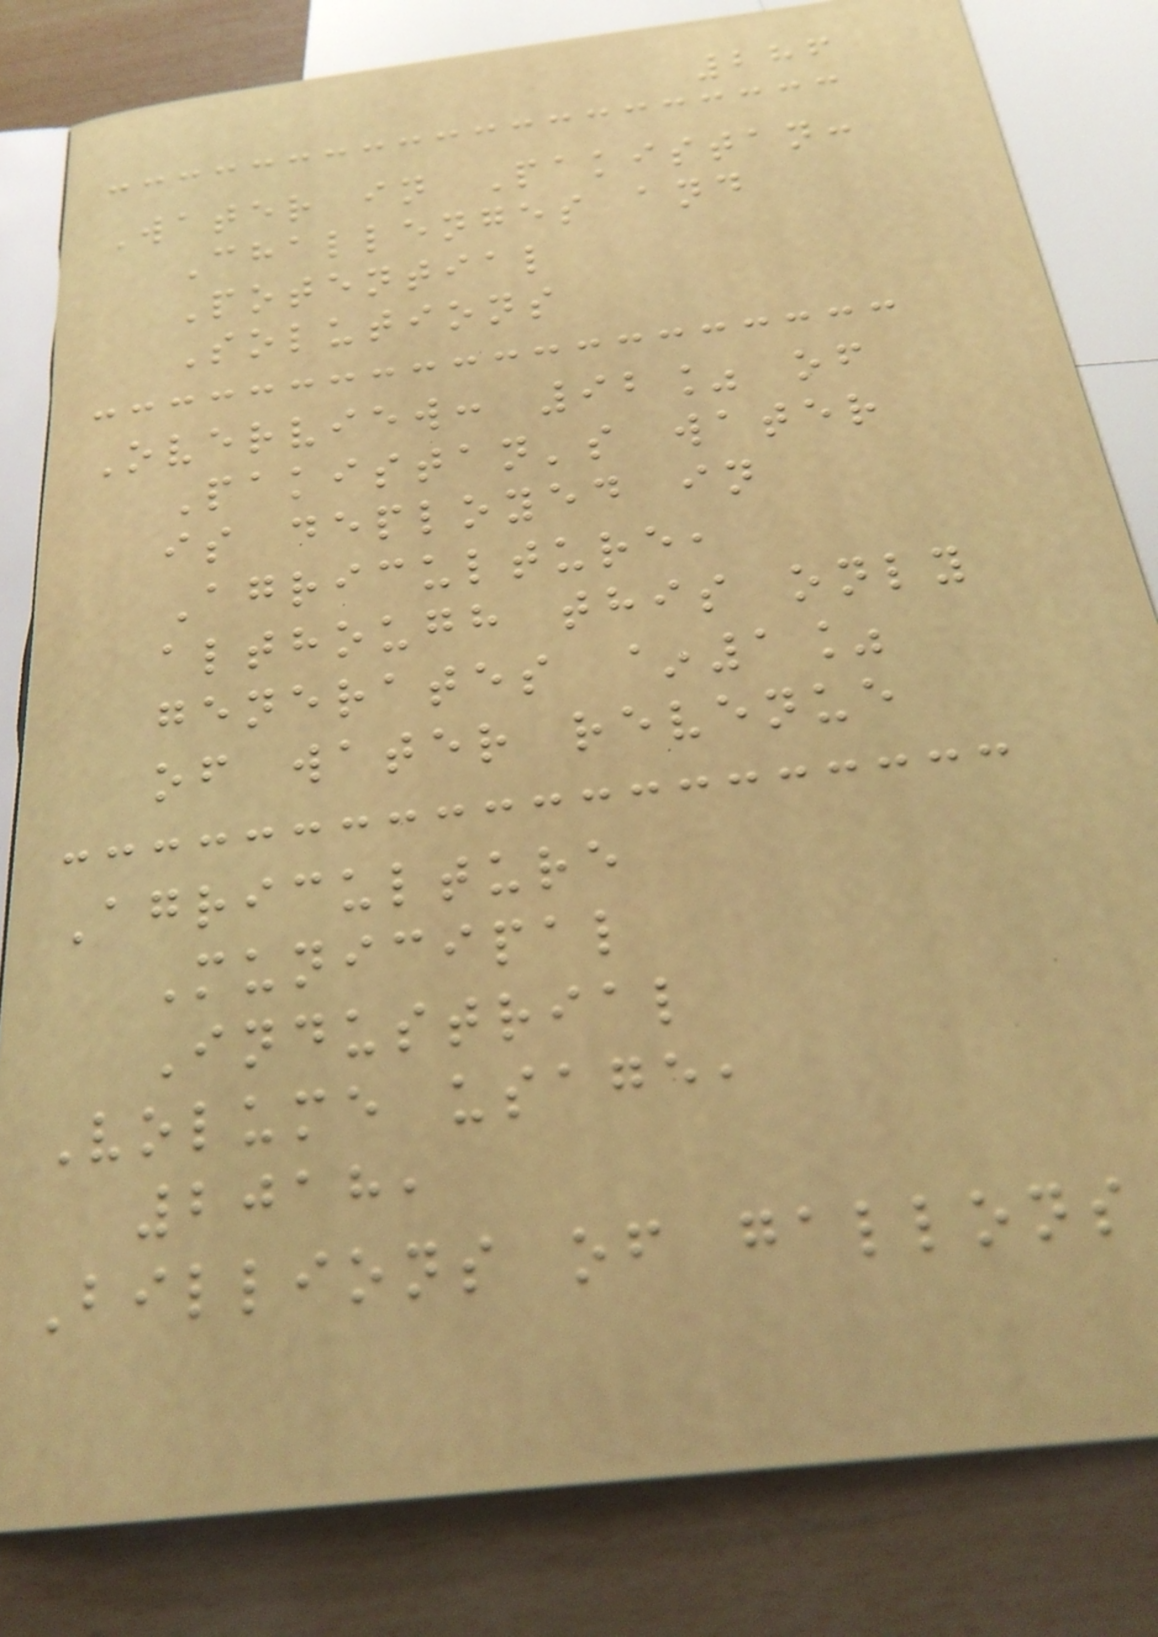286
Water in Pakistan:
Challenges and
Potential
Solutions
Overview: 92% of
Pakistan's water
is deployed in
Agriculture,
although this only
generates ~1%
of water revenue
Agriculture
Municipal
Industrial
Volume usage,
2018,
Billions of gallons
